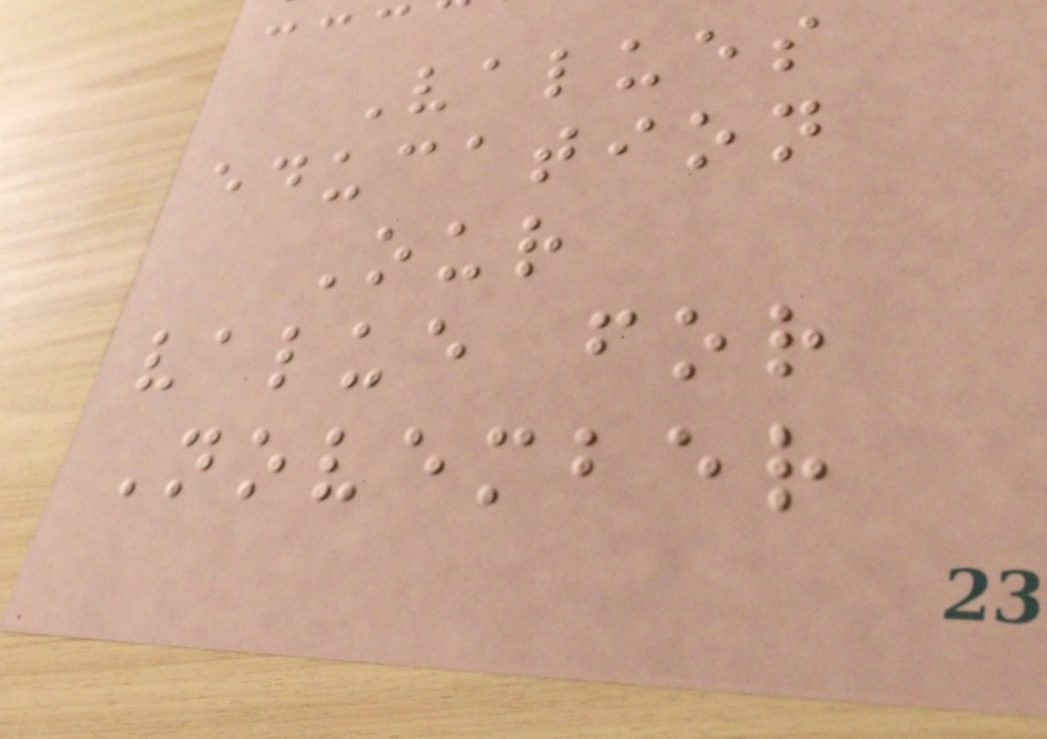Values
education
Our
value for
November
